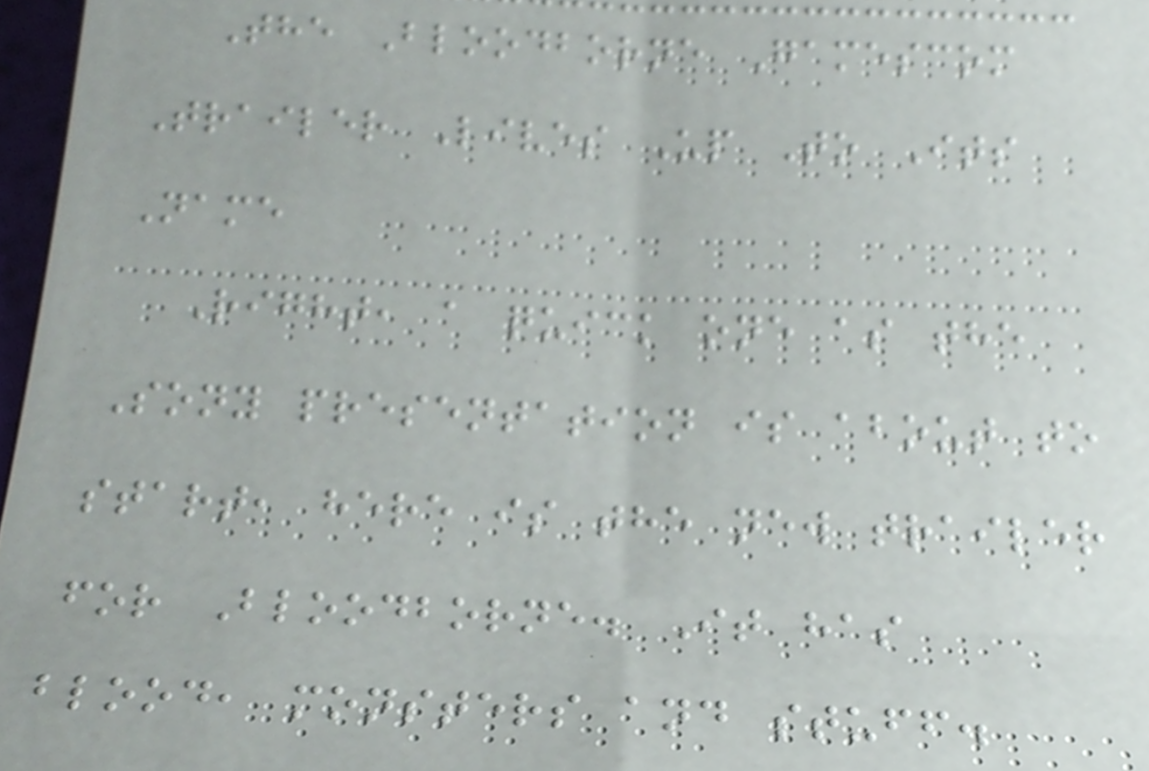The Bloodborne Gamescom
Trailer Lives Up To Its
Name
Right, a quick one as the
Sony presentation is about to
start, here is the new trailer
for Bloodborne. It has
blood, monsters and stuff.
